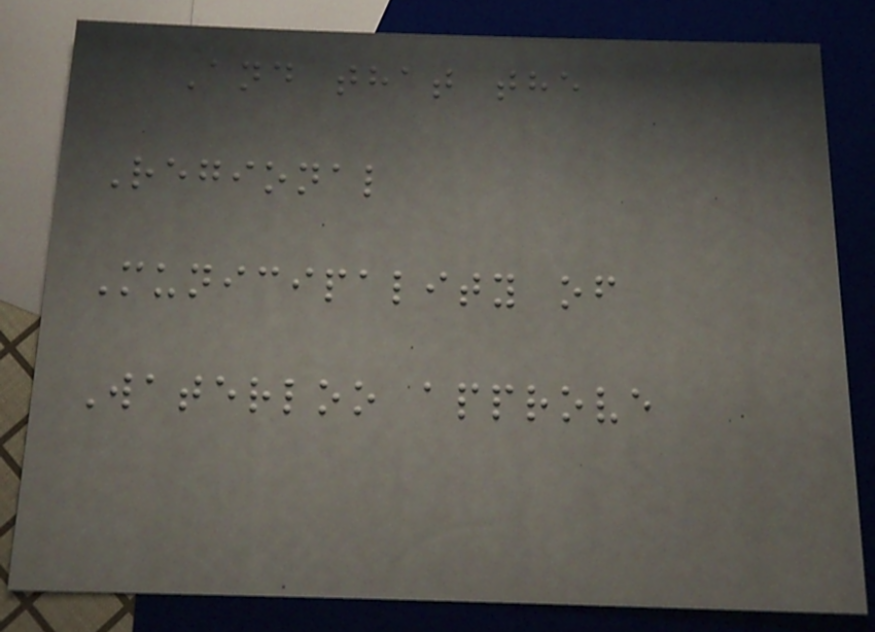And that the
Regional
Municipality of
Waterloo approve
